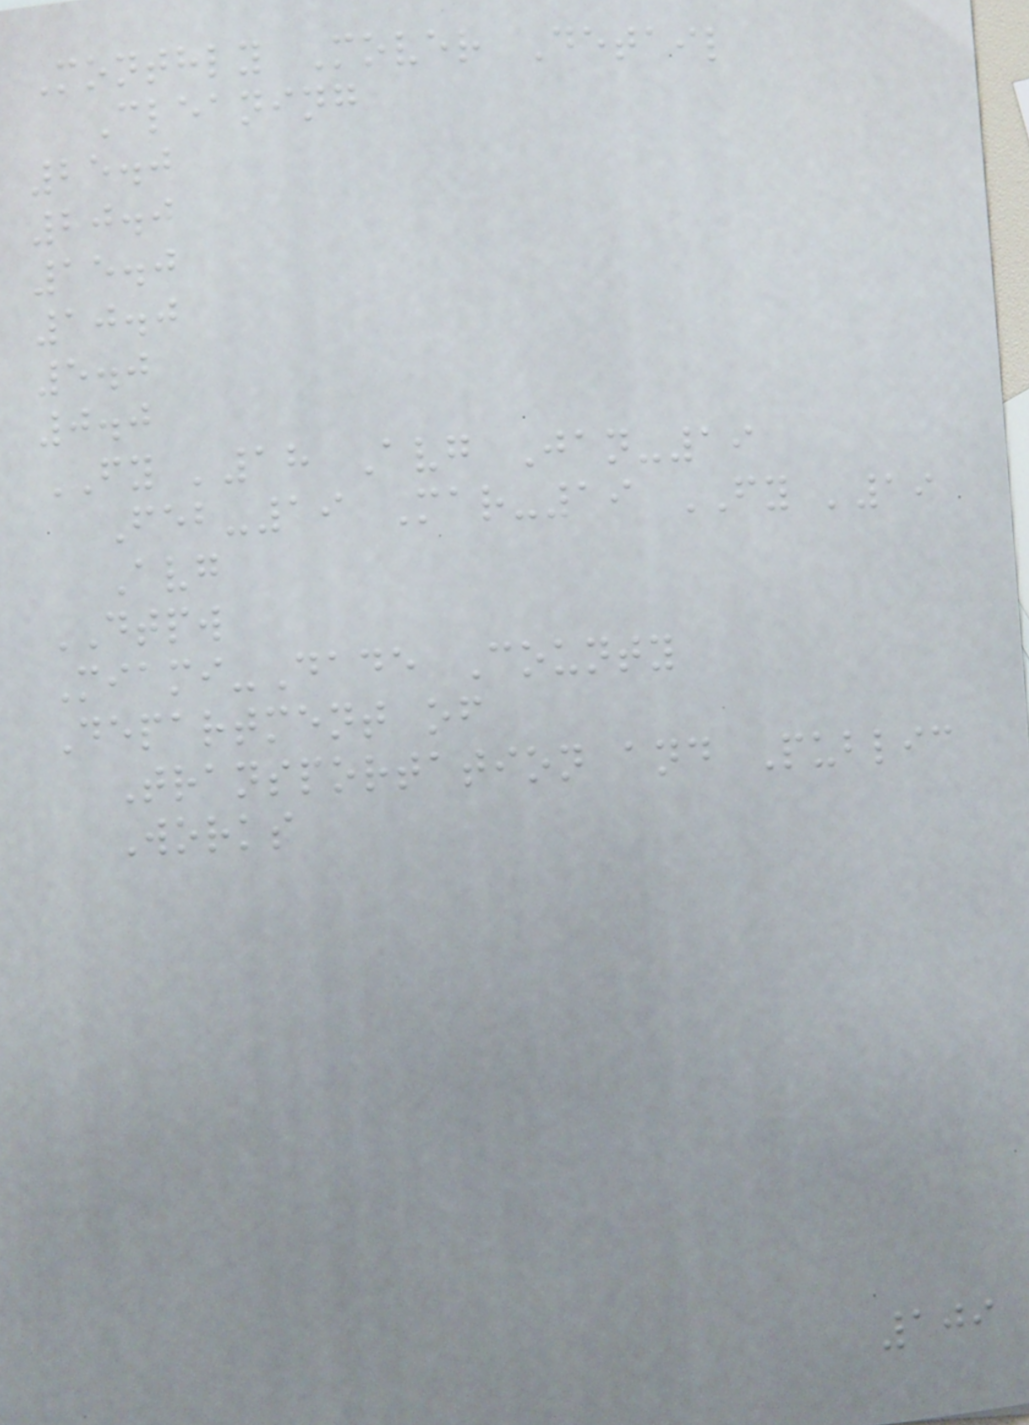Monthly Mover Detail
Cleaning
25.0
20.0
15.0
10.0
5.0
0.0
FY '18 Avg Jan-19
Feb-19 Mar-19 FY '19
Avg
DTPW
Miami-Dade County
Department of
Transportation and Public
Works
109
